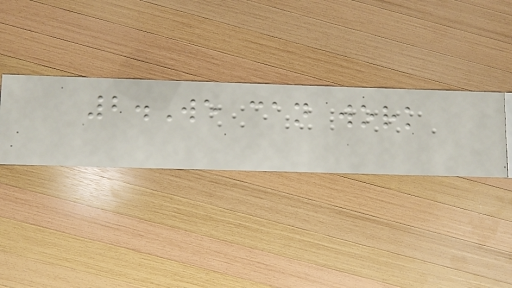2.We can work
